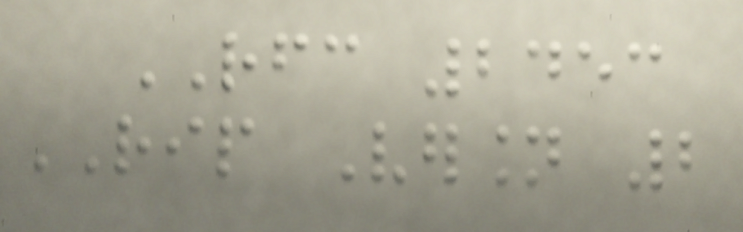RFC 2453
RIP Version 2
